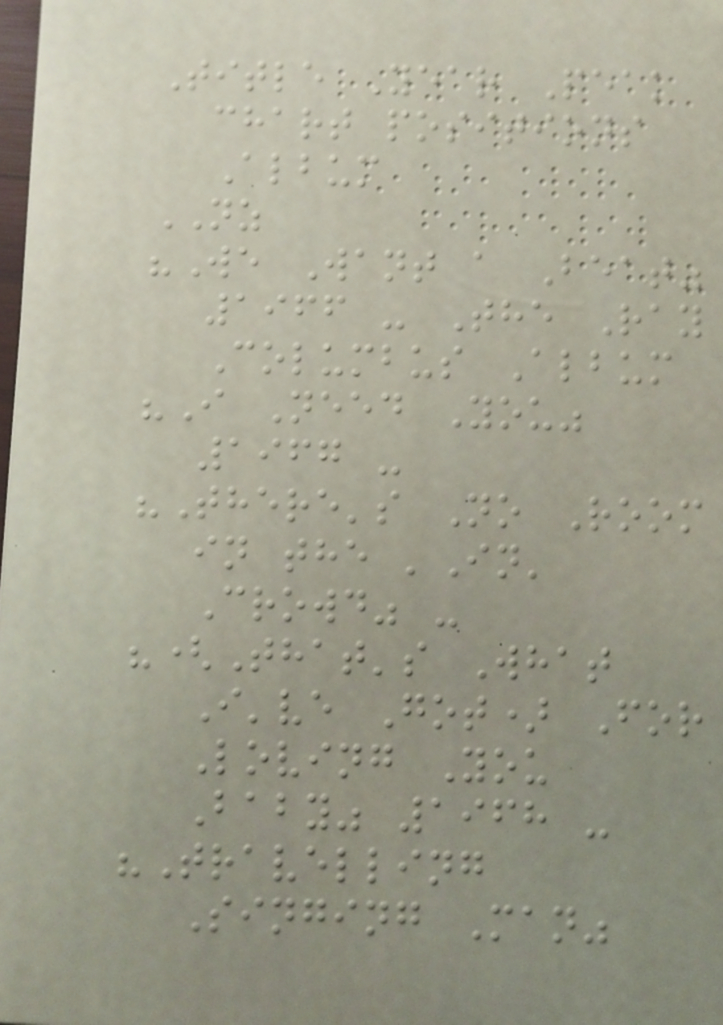Title Year Peak
chart positions
Album
NZ
"We Want a Beat"
1966 - The Ray
Columbus Album
"I Need You"
1967 -
"There's No Room
in the 'In'
Crowd" -
"(That's What
I've Got) For
Loving You
Baby" 1968 -
"Travelling
Singing Man"
